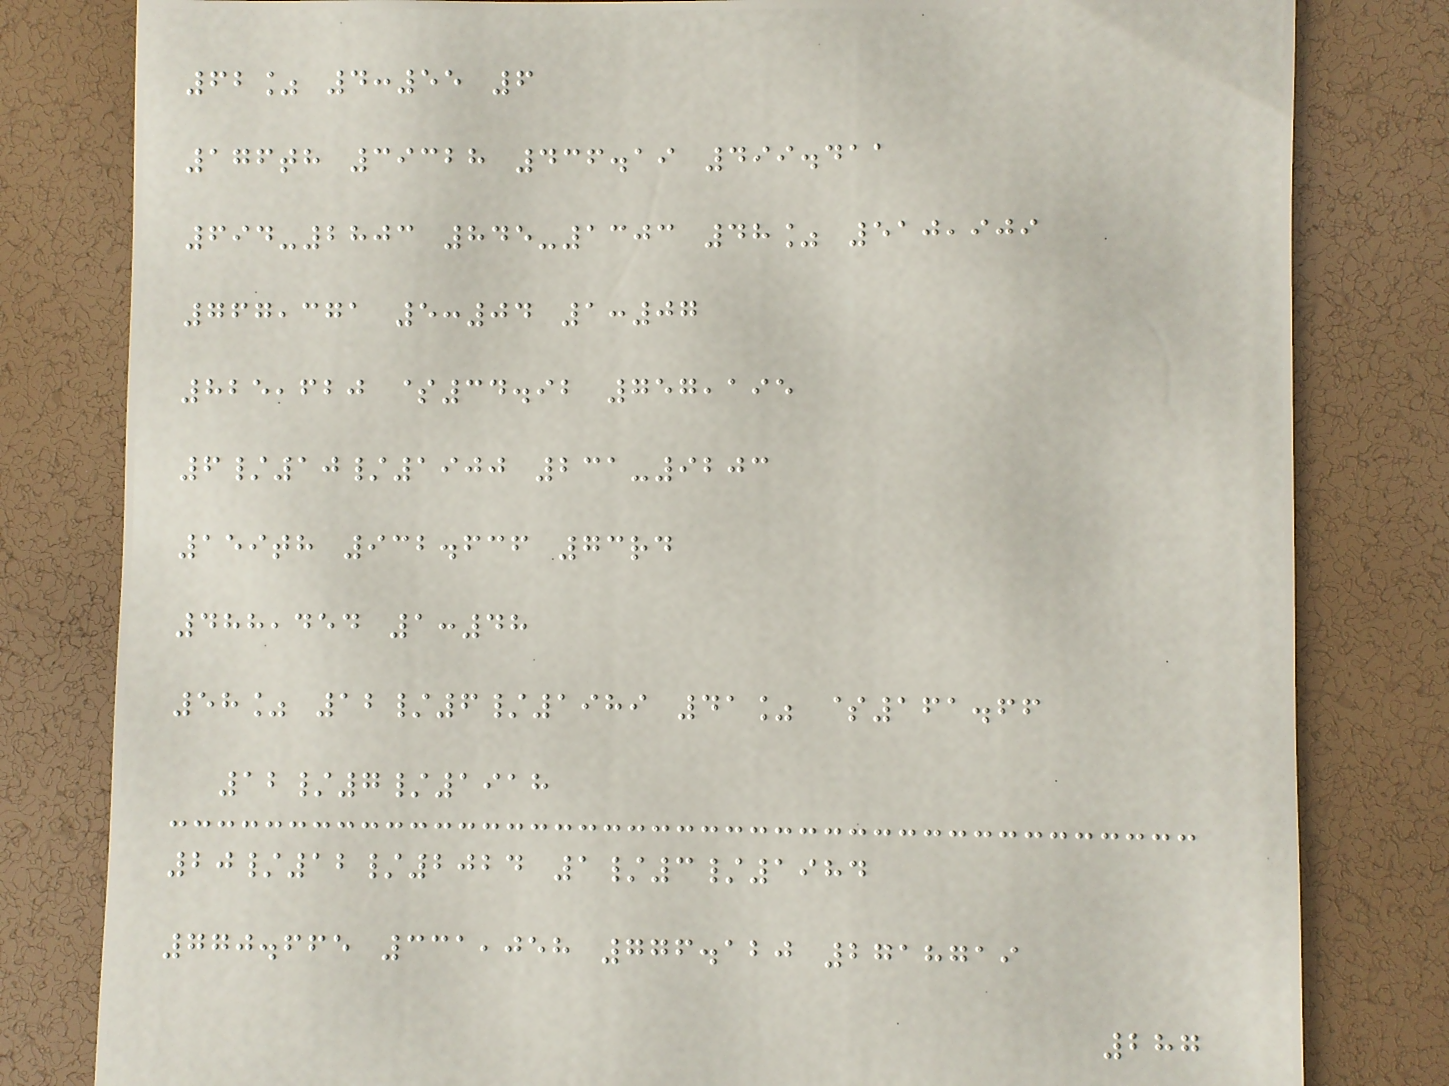62% 4:55 6
176th 39328 436.19 499.411
694-2803 845-1303 48% 510,909
767,371 5:04 1:07
825,620 $34.92 757,195
6/10/1900 231-9203
159th 932.636 73rd
488,454 1:48
58% 12/6/1989 41% $161.66
12/7/1918
20/12/2024 1/3/1984
770.665 331,058 776.120 2718719
287
